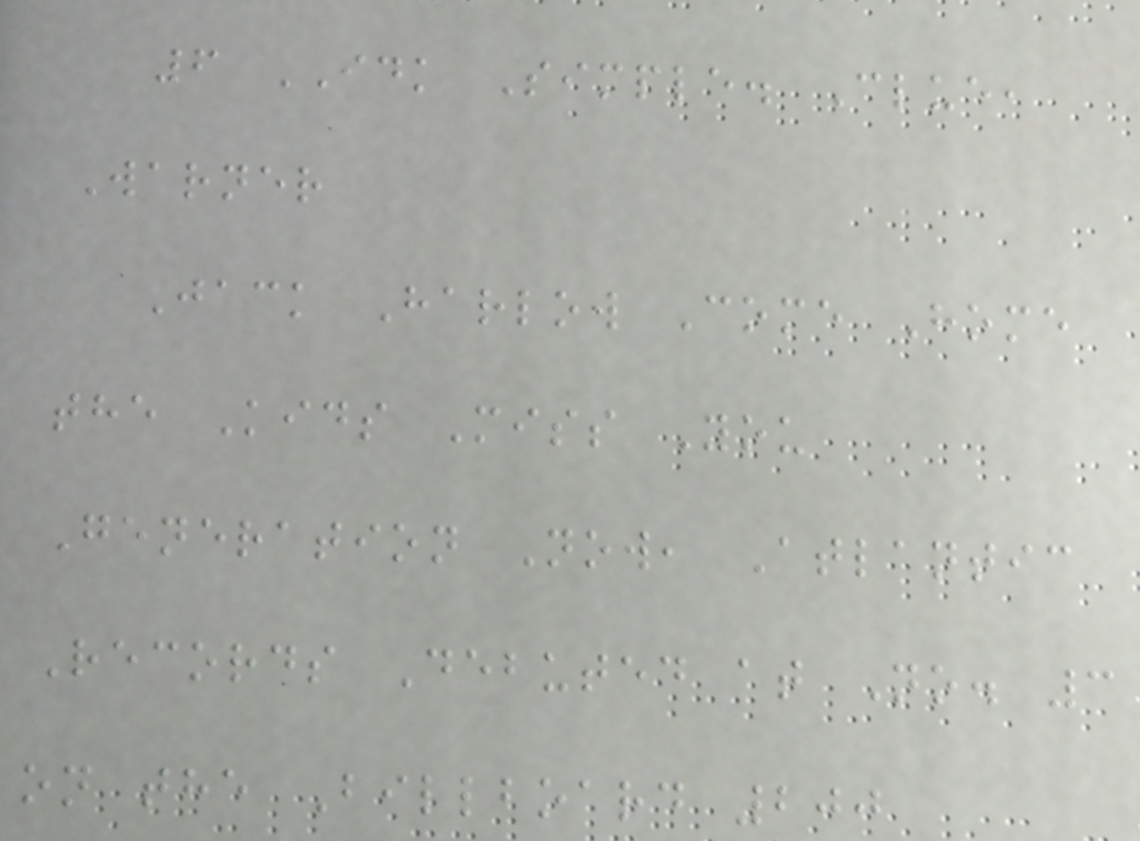6 IDK Simple. Clue,
Warner
Jack Harlow Come Home
the Kids Miss You
Generation Now, Atlantic
Records Debuted at No. 3
on the Billboard 200
